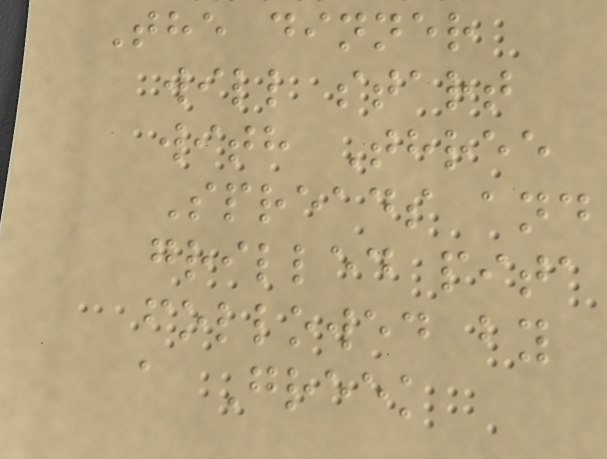The dinner
will start
with Three
Spreads and
grilled pita
followed by
a Greek
